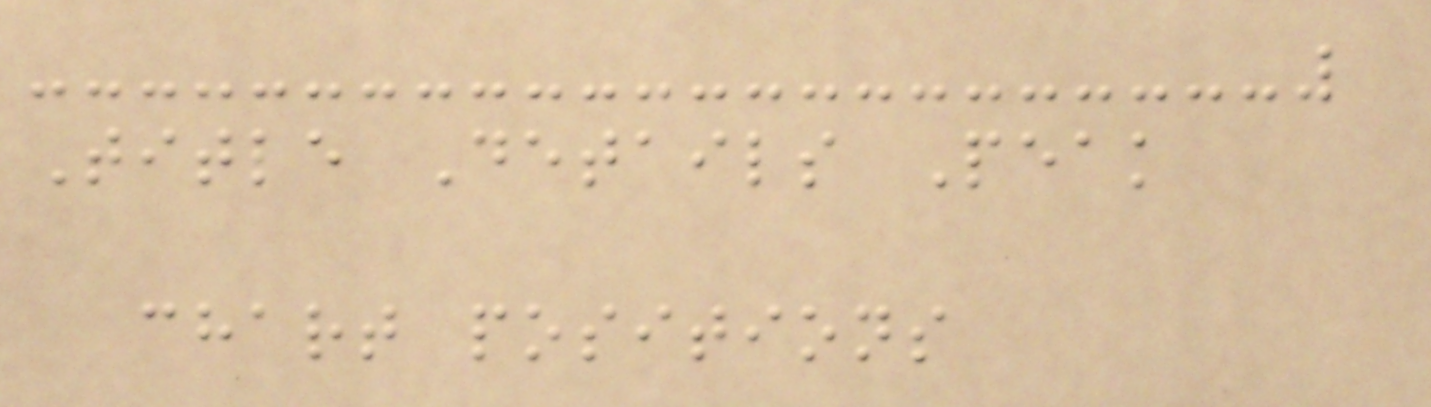Title Details Peak
chart positions
